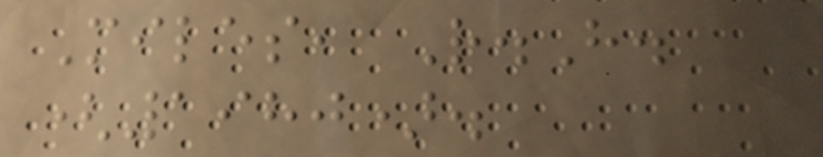Miles, R.H.
(1980).
